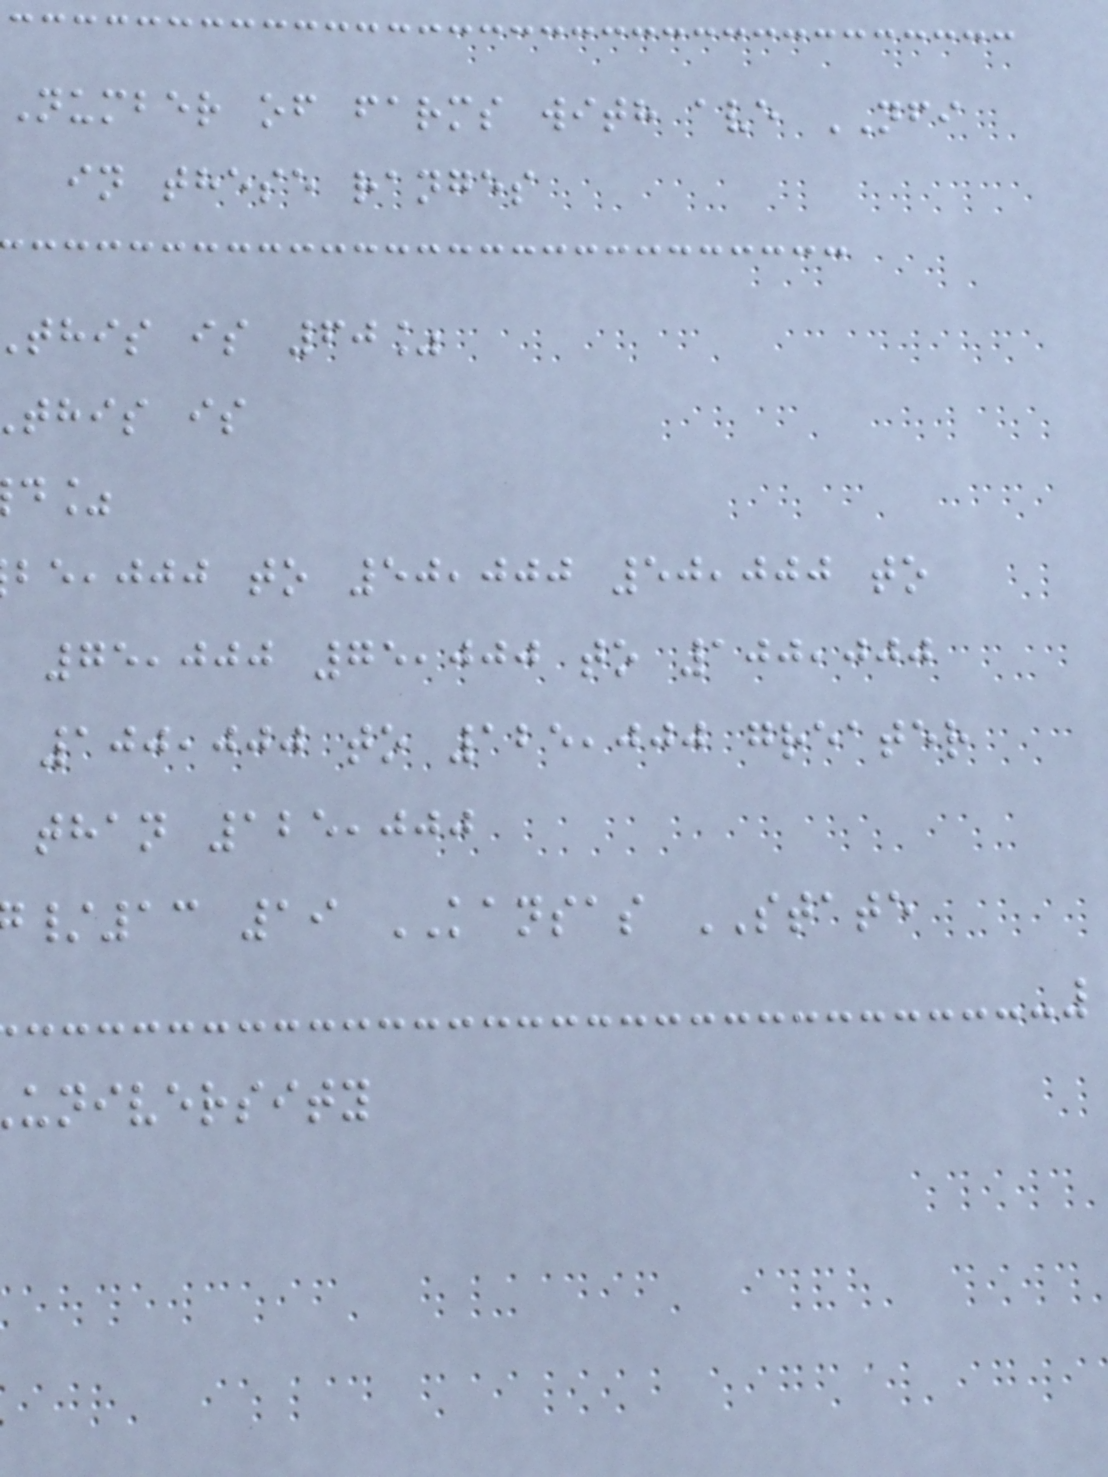Number of farms with ave NFI
in these ranges
this is 60%
this is
,jjj to 50,000 50,000 to
75,000 75,000 to 100,000
100,000 to 125,000 greater
than 125,000
/13 19 KANSAS STATE
university
